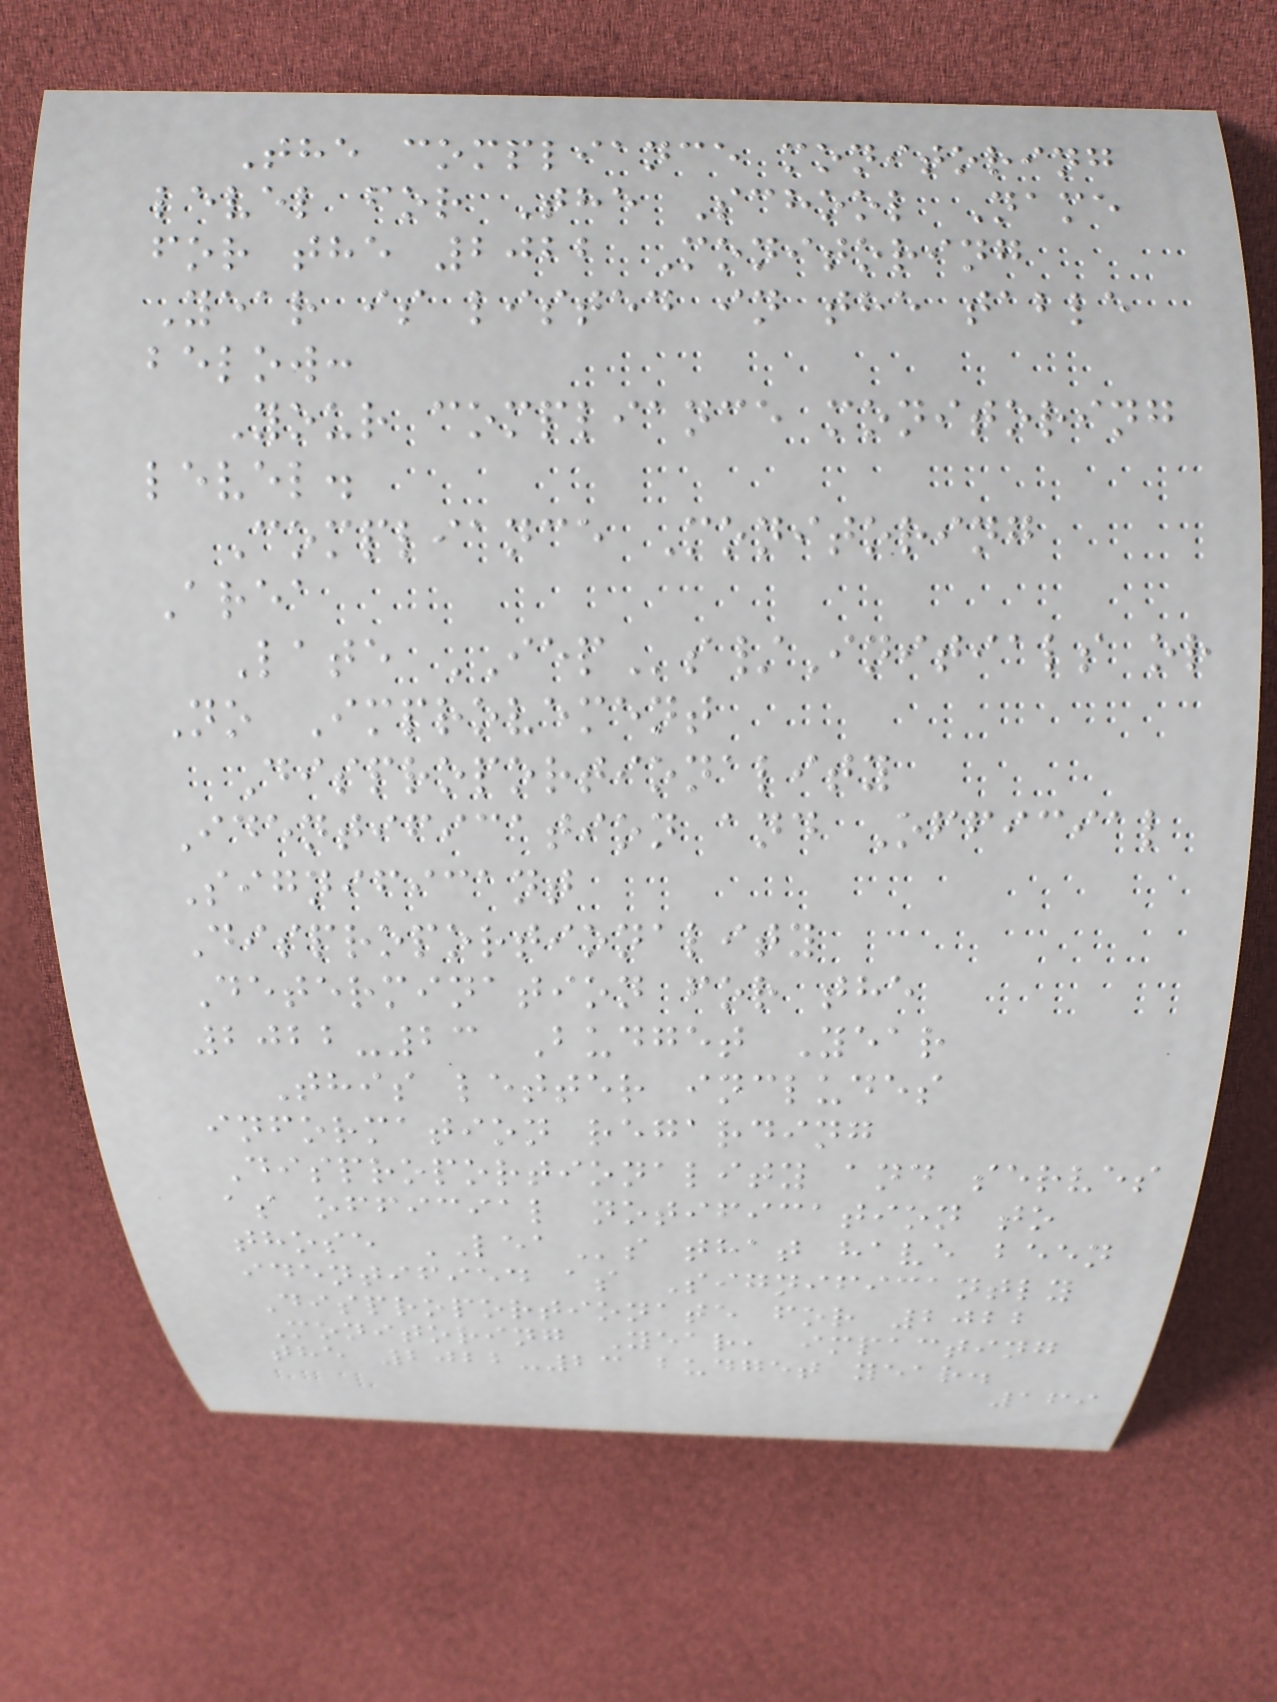The compliance monitoring
level for The School Name
for the 2022 Monitoring
Year is listed in the table
below:
Your compliance monitoring
level.
Compliance Monitoring
Area
Late IEPs/Initials or
No Improvement
Disproportionality
Identification and Official
Significant
Disproportionality
Determination for the
2022-23 Budget Year
This letter includes
information regarding
Disproportionality and serves
as official notification to
those LEAs that have been
identified as Significantly
Disproportionate for 2022
Monitoring Year, impacting
the 2022-23 budget year.
169
